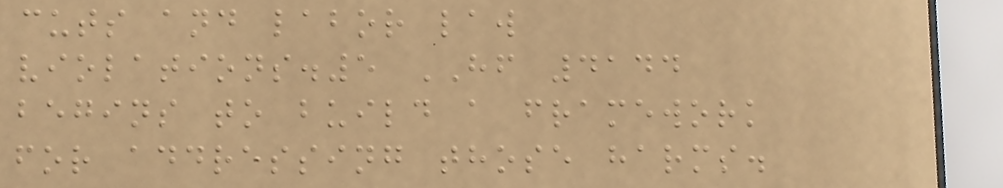cuts and labor law
violations.5 HF 4144
begins to build a framework
for addressing those harms.
